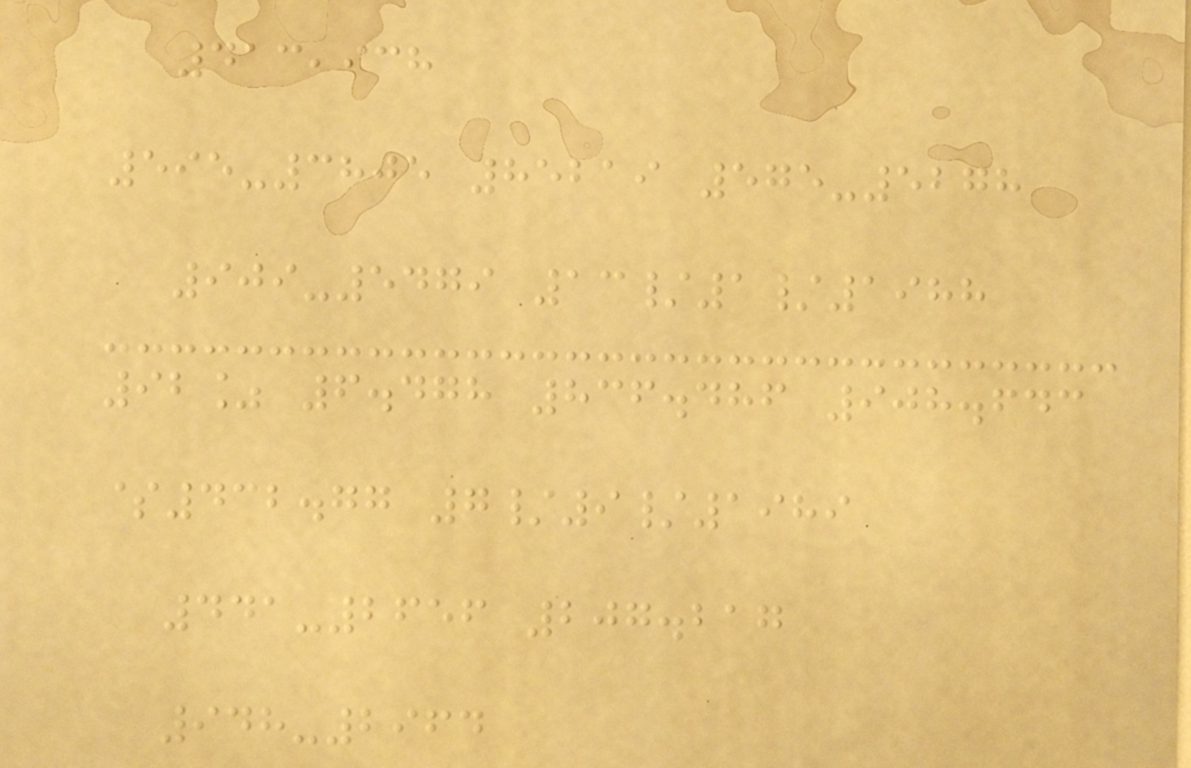413,938
595-3805 85219 575-5278
909-5479 13/1/1988
92% 6.478 836.486 908.643
$432.77 7/9/1989
441-2656 207.217
948-2964
